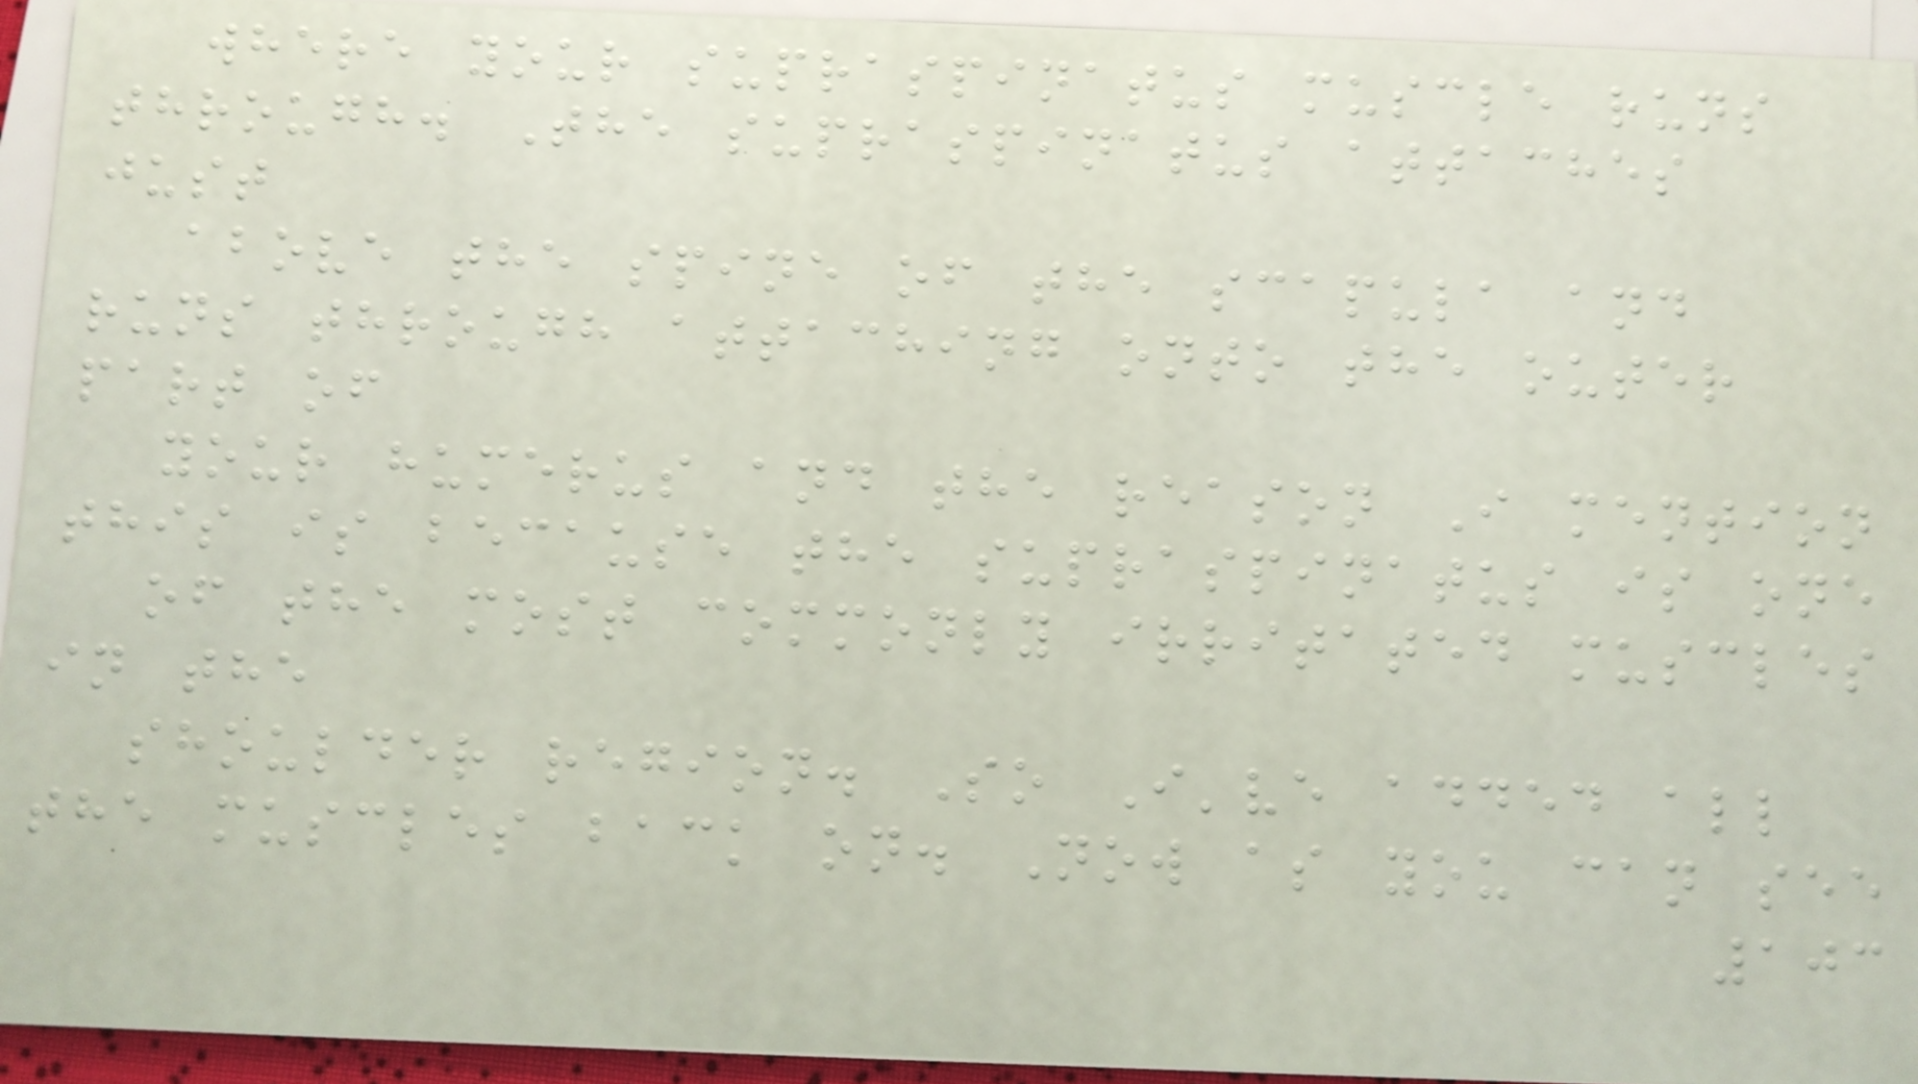where your supraspinatus muscle runs
through. The supraspinatus attaches
just
above the spine of the scapula and
runs through attaching onto the outer
part of
your humerus and the reason I mention
this is because the supraspinatus is one
of the most commonly irritated muscles
in the
shoulder region. So I've added all
the muscles back on. Now as you can see
103
